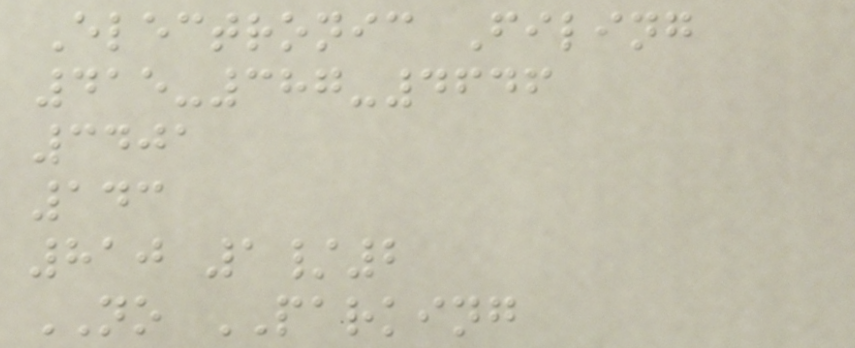Electronic Filing
415-387-4646
3401
143
810 1/2
NO PARKING
